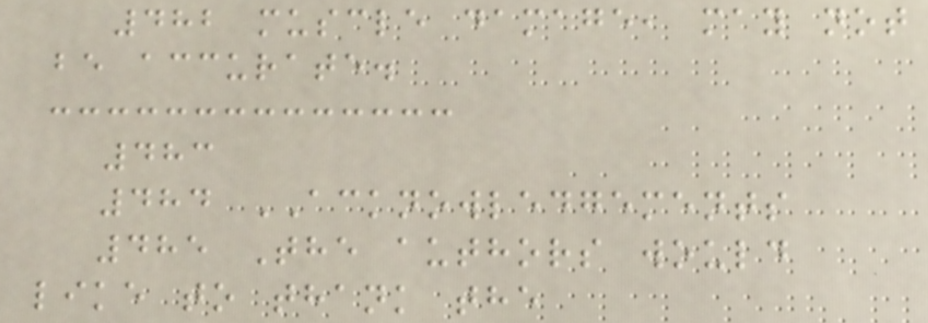482 muscle damage, may not
be accurate.
483
484 ACKNOWLEDGEMENTS
485 The authors would
like to thank the
